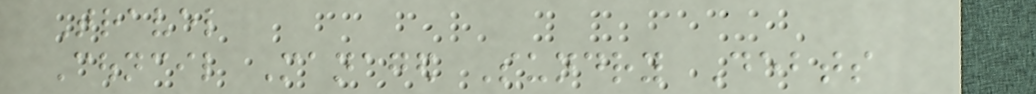Travel
Council Managed Sundry Debts
